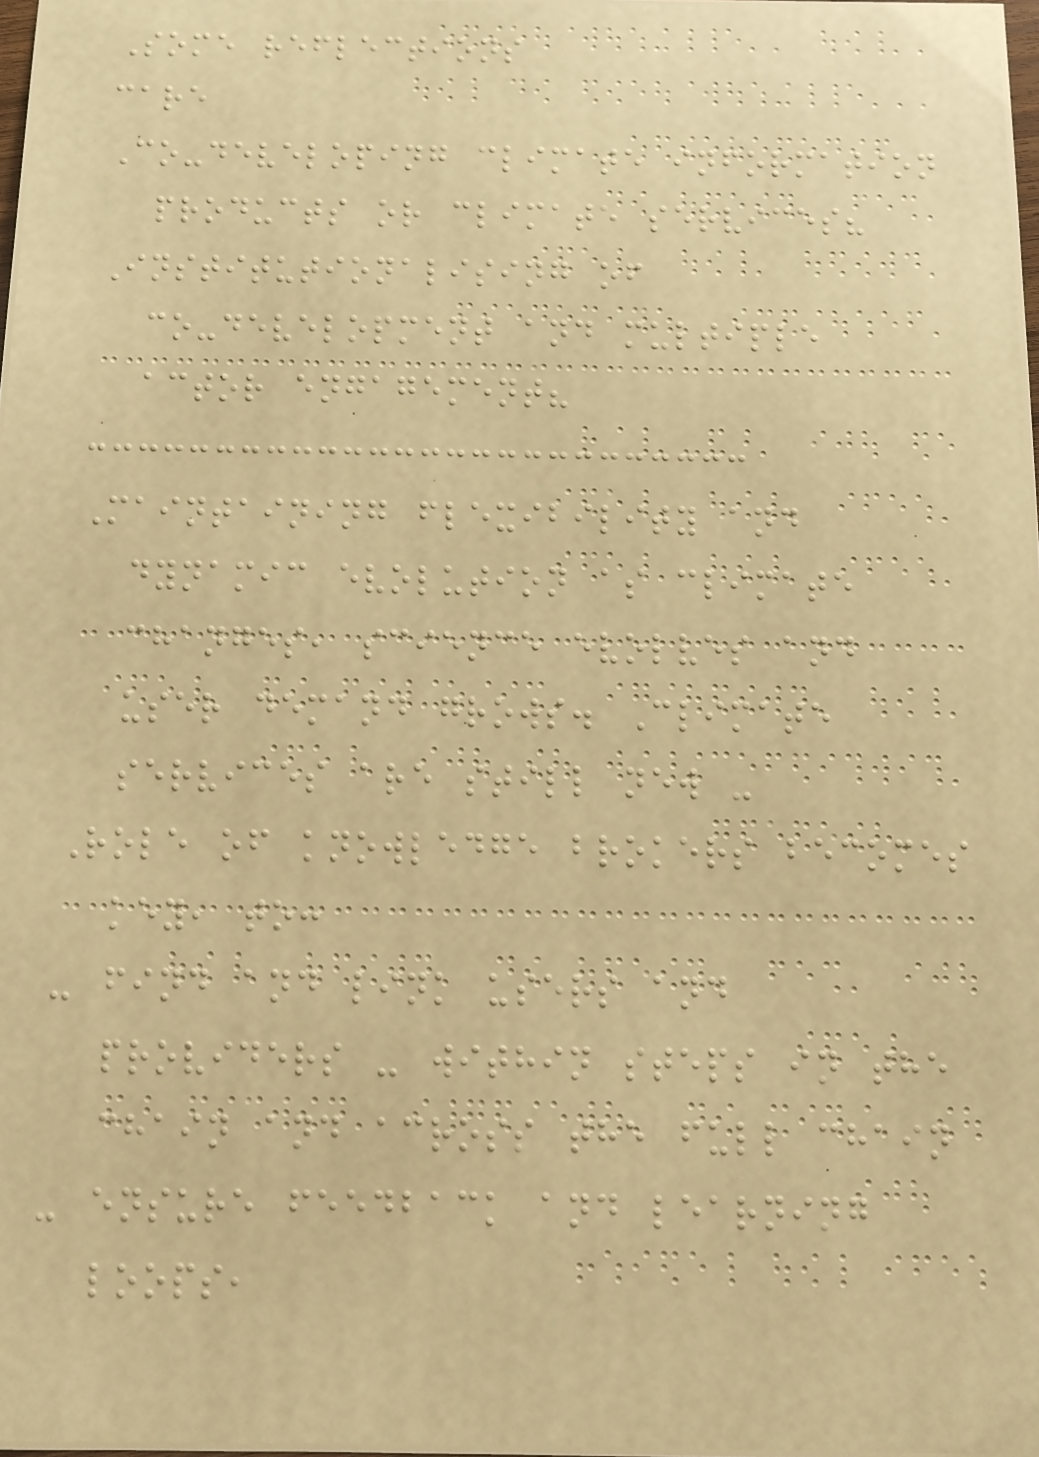Some reflections
care
Co-developing climate information
products or climate services?
Institutionalising of
co-development and multiple
actor engagement?
Maintaining flexibility and
dynamic evolution as climate
changes, science evolves and
user demand grows. Climate
services are still new -
Role of knowledge brokers becomes
key, to:
- find and link users and
providers - within steps in the
chain and across the full chain
- ensure feedback and learning
loops,
